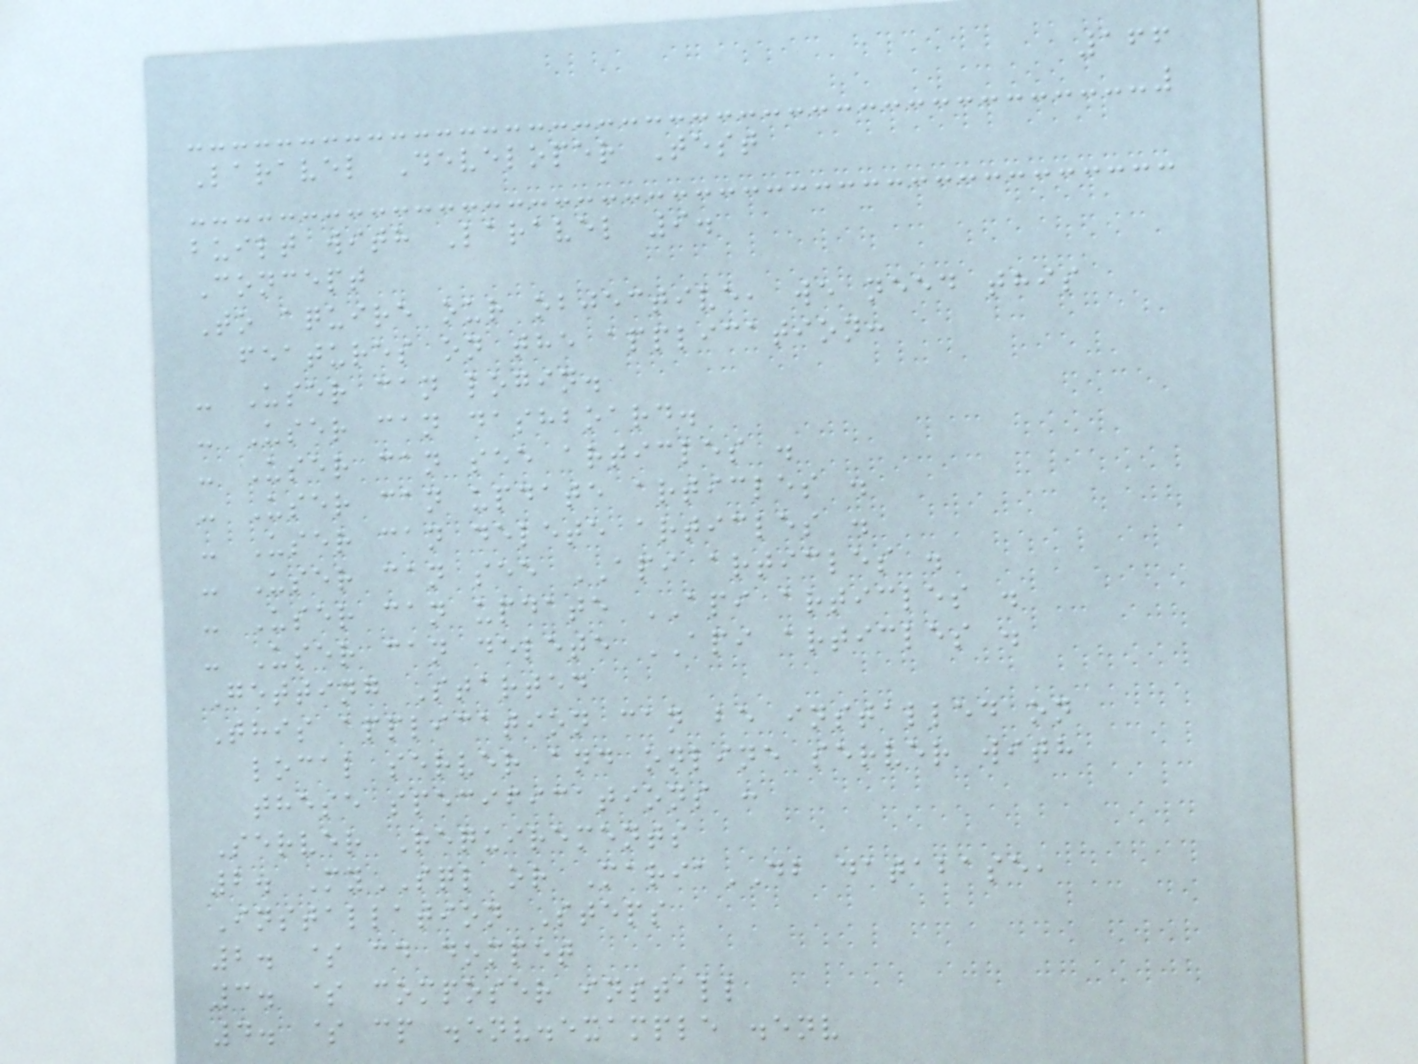166
Laravel Developer Test
built with Laravel 9.
Concept
To aquire our objective, we need this
features on the application:
- User can login.
- User can dashboard.
- User can see articles .
- User can update articles .
- User can delete articles .
- User can see API articles .
- User can update API articles .
- User can delete API articles .
Getting Started
This application can be installed on
local server and online server with
these specifications :
Server Requirements
2. MySQL or MariaDB database,
Installation Steps
2. $ cd dompet
3. $ composer install
4. $ cp .env.example .env
